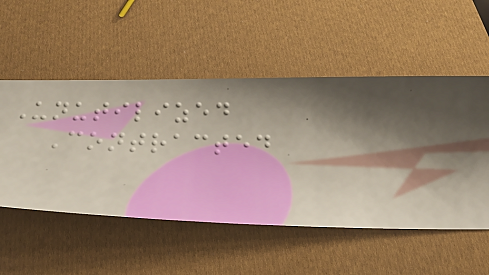Unutilized
Contracted
